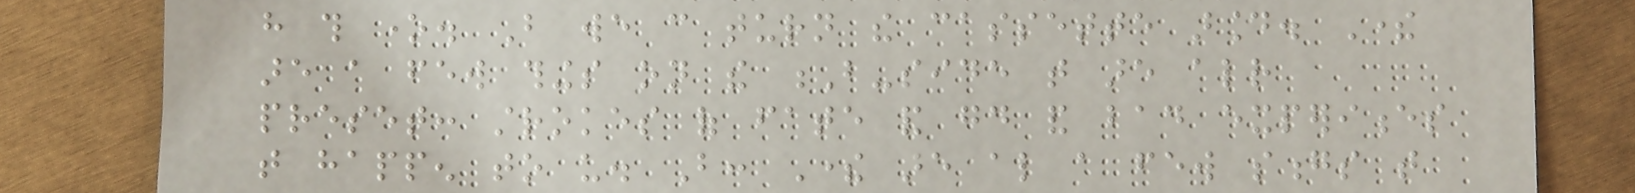have this one. But we can turn the cassette around. There
are a few things on the B-side that are already
preset: strokes of fate and good and bad experiences
that happen to us. But: There are also a few songs that
